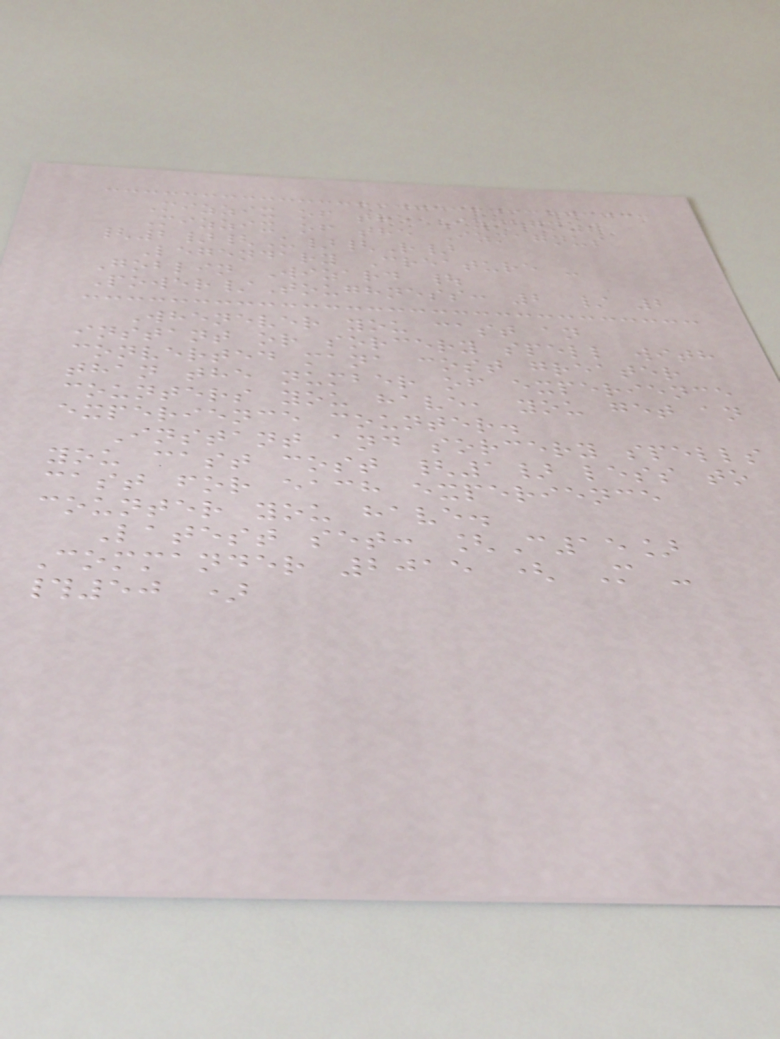Mizzix of the Izmagnus
Mizzix of the Izmagnus
{2}{U}{R}
Legendary Creature -
Goblin Wizard |
Power/Toughness: 2 / 2
Whenever you cast an
instant or sorcery spell with
converted mana cost greater
than the number of experience
counters you have, you get an
experience counter.
Instant and sorcery spells
you cast cost {1} less to
cast for each experience
counter you have.
Latest set: [C15]
Commander 2015 ( M -
#50 )
